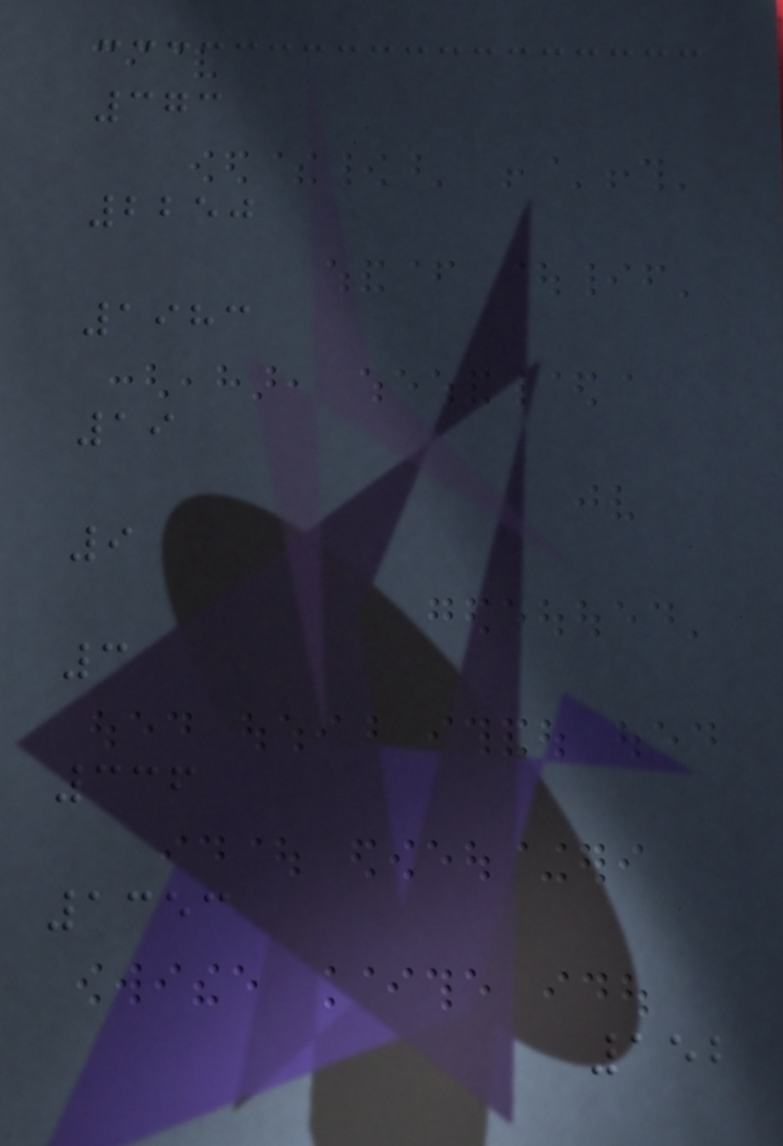373
2250
1983
19
9
3
336
1353
152
